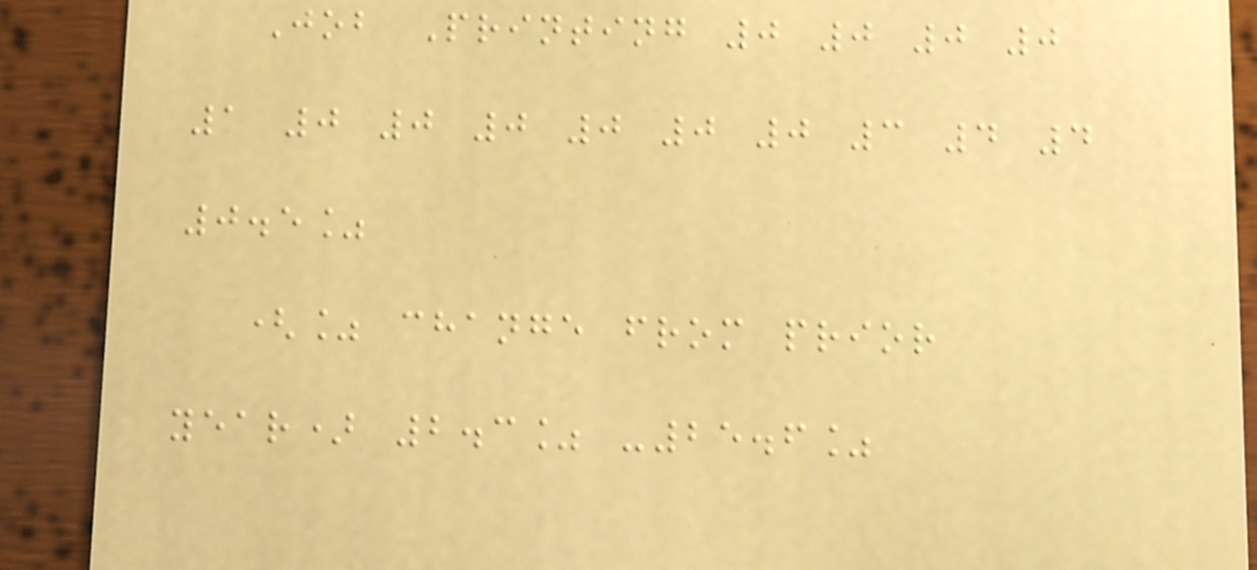Job Printing 0 0 0 0
1 0 0 0 0 0 0 3 4 4
0.5%
(% change from prior
year) 2.3% -25.6%
